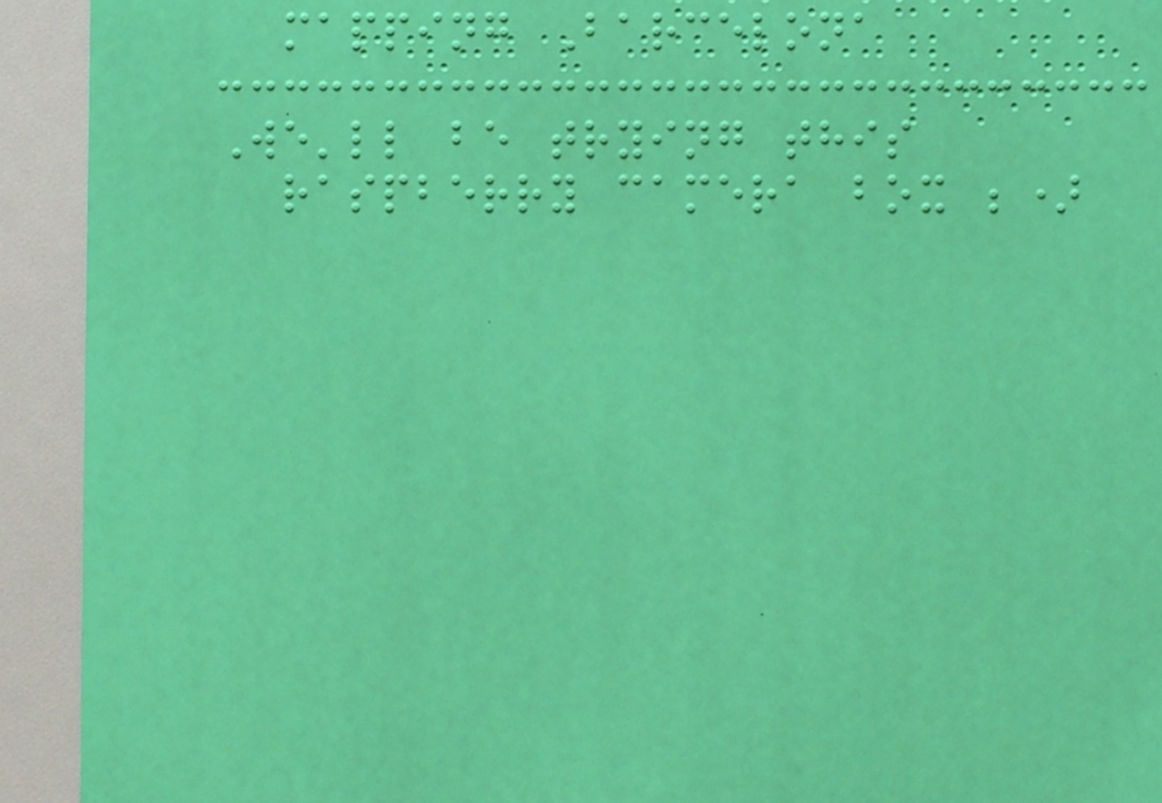mapping Barcelona
We'll be trying this
raspberry camera box ;)
